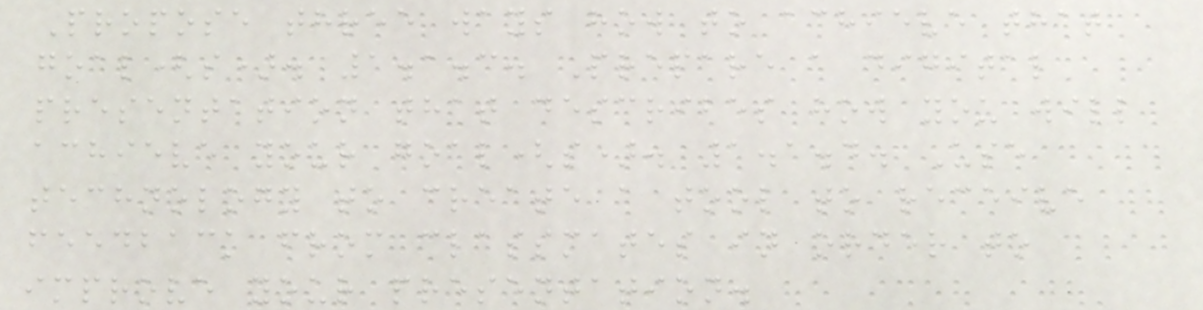Propose three ways how to achieve that
goal(s). 1.1.3. Prepare a digital
presentation that describes how you will
achieve your goal(s). 1.1.4. Use
technology to create a tool to receive
feedback from classmates in order to
improve your presentation.
